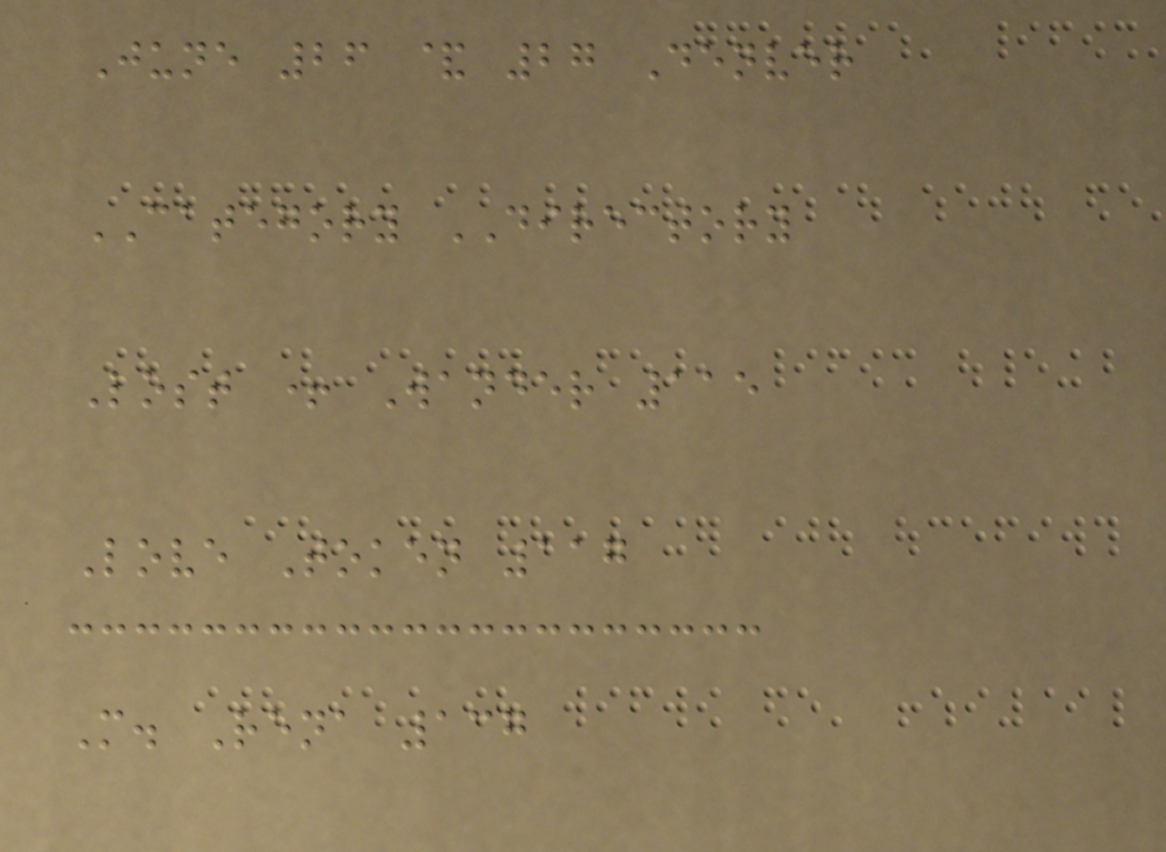June 26 & 27 Denver
CATEGORY DIRECTORY
Lost + Wander 115
Love Token 117
M. Rena 137
